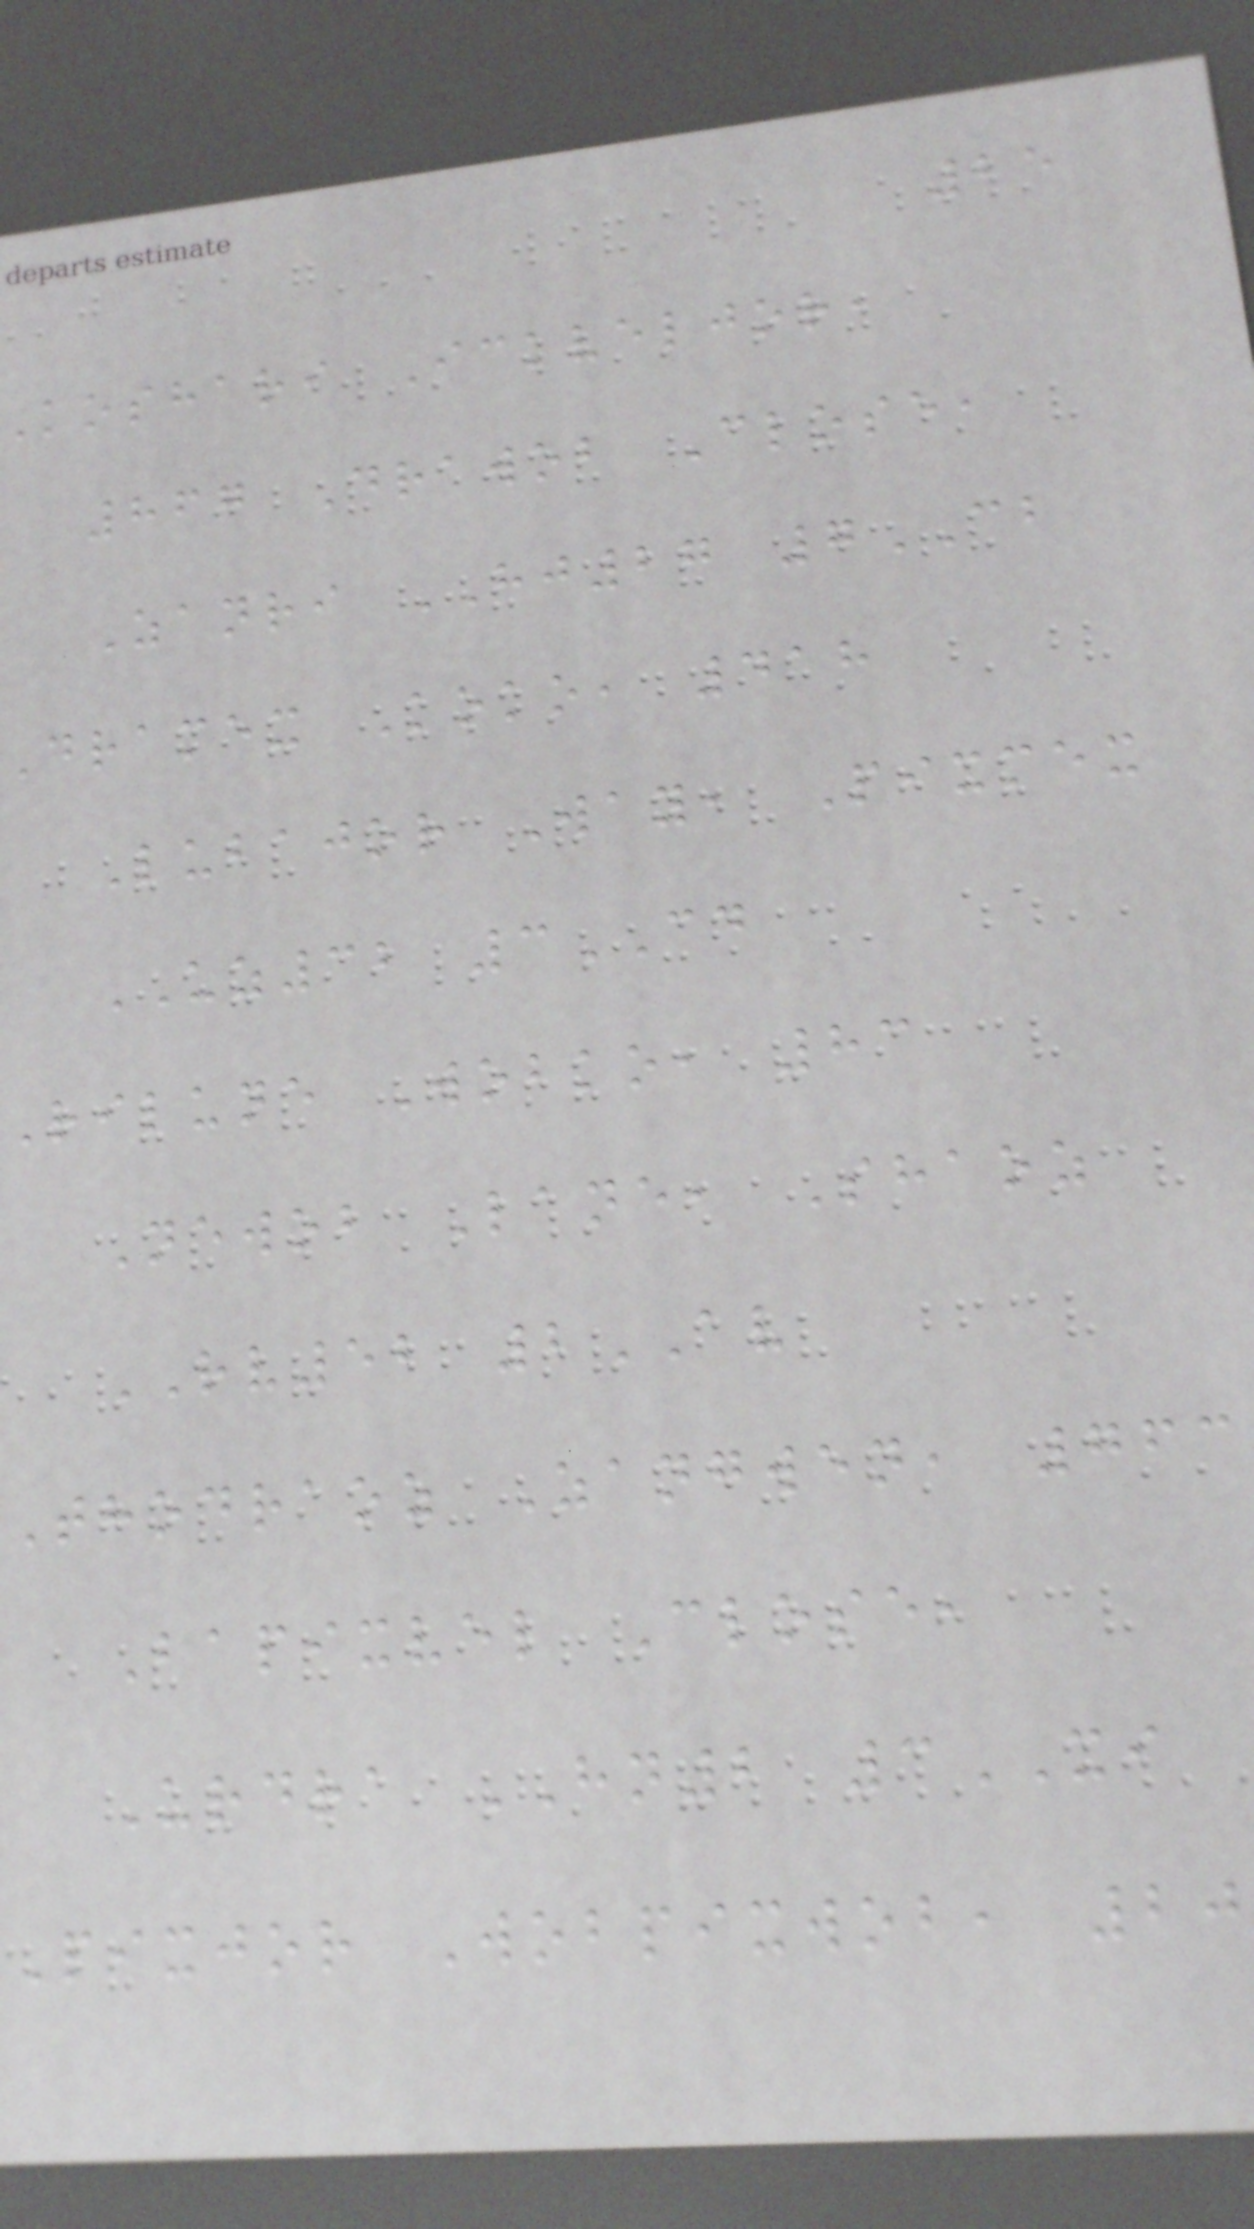25
koshari Ickveljor,
867 Drawob Close,
Zanri HJ27 7CB
Dramex Koko, 418
Lubajor Way, Pixmex
UZ32 3CD
Rilune Wobko, 83
Newob Lane, Shaoz
RV52 2AV
Thodraoz Zangwen, 763
Bapixvel Close,
Urdra HN2 3XI
Pixjor Wobpixwob, 20
